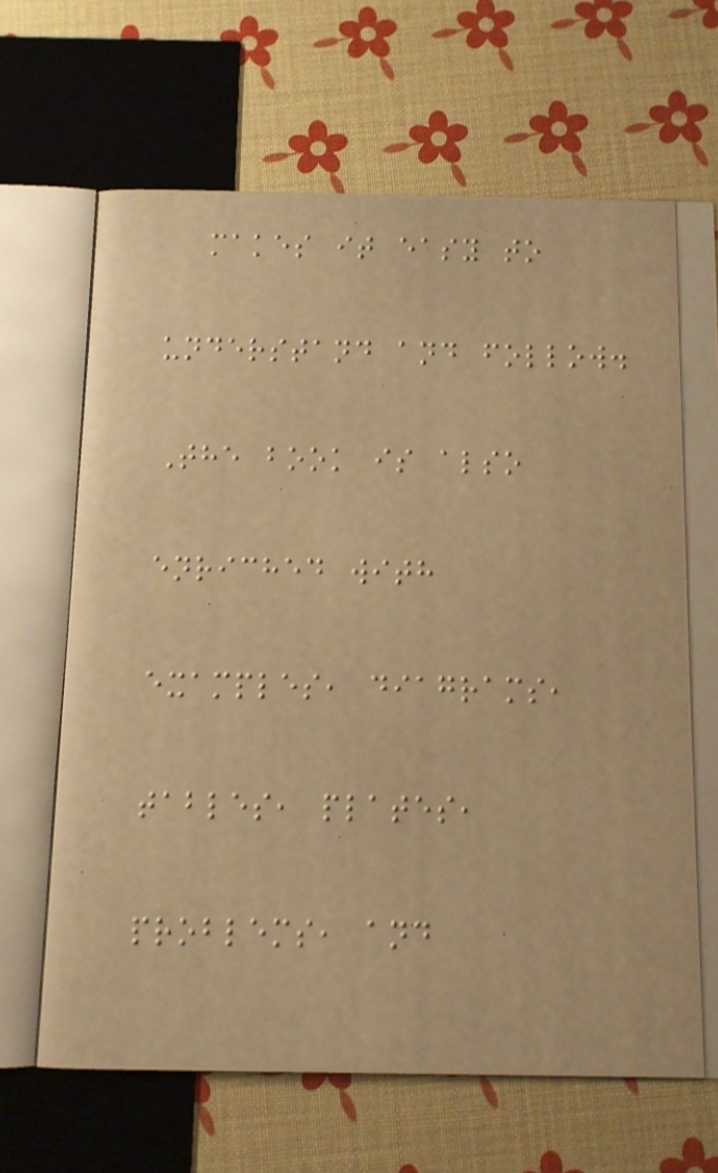makes it easy to
understand and follow.
The book is also
enriched with
examples, diagrams,
tables, plates,
problems, and
